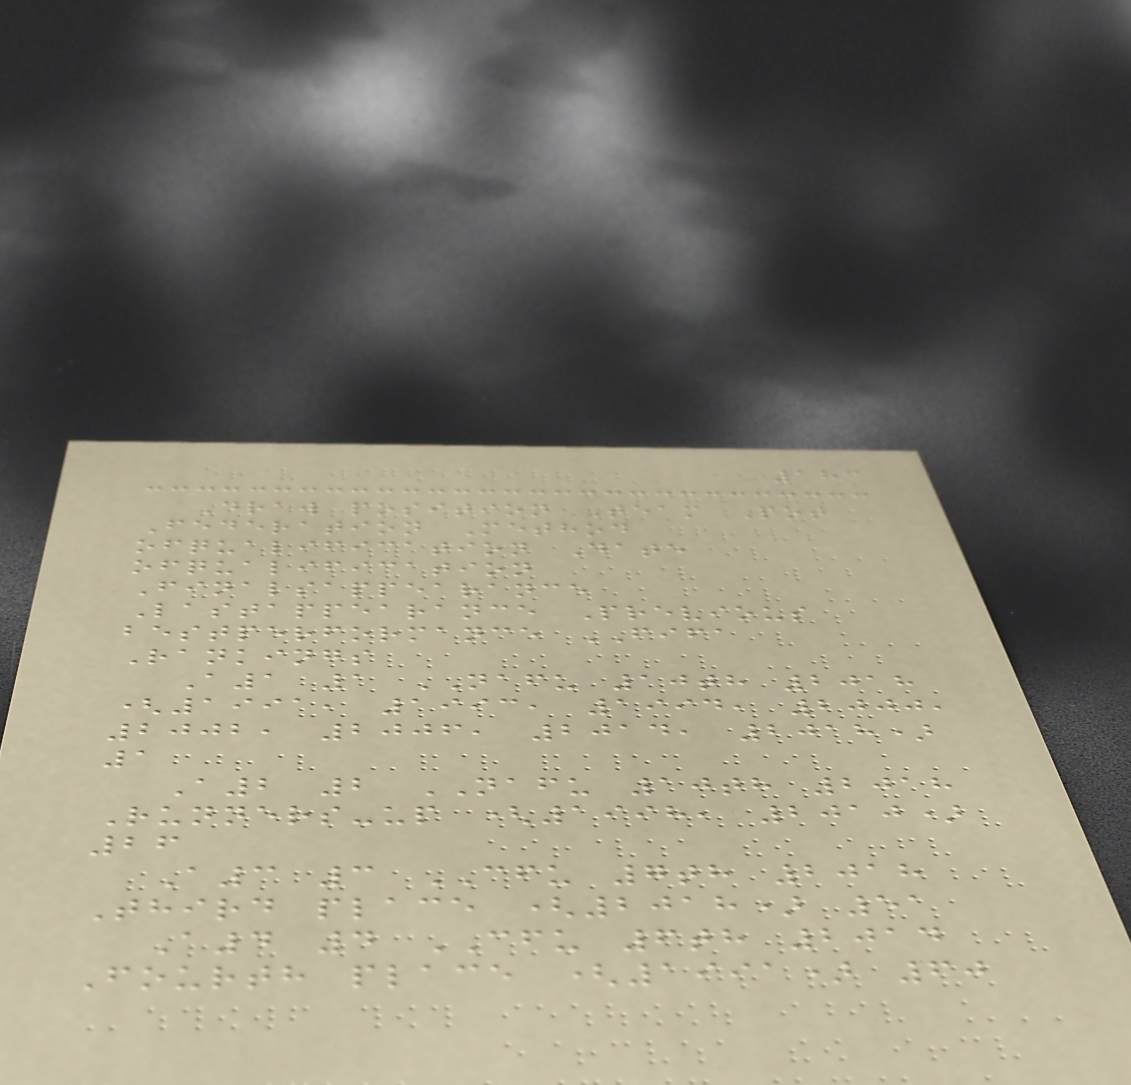183
Draw position Team Pot
Federation Method
ofqualification Date
ofqualification
Finalsappearance
Lastappearance Previous
bestperformance FIFA
Rankings
A1 1 NAFU 10th 2018
(1991, 1993, 1994, 2000,
2002, 2006, 2014, 2018)
1
A2 2 NAFU 10th 2018
Runners-up (1998, 2010)
26
A3 3 CFU 7th 2018
Third place (2018) 51
A4 4 CFU 6th 2014
Fourth place (1991) 60
